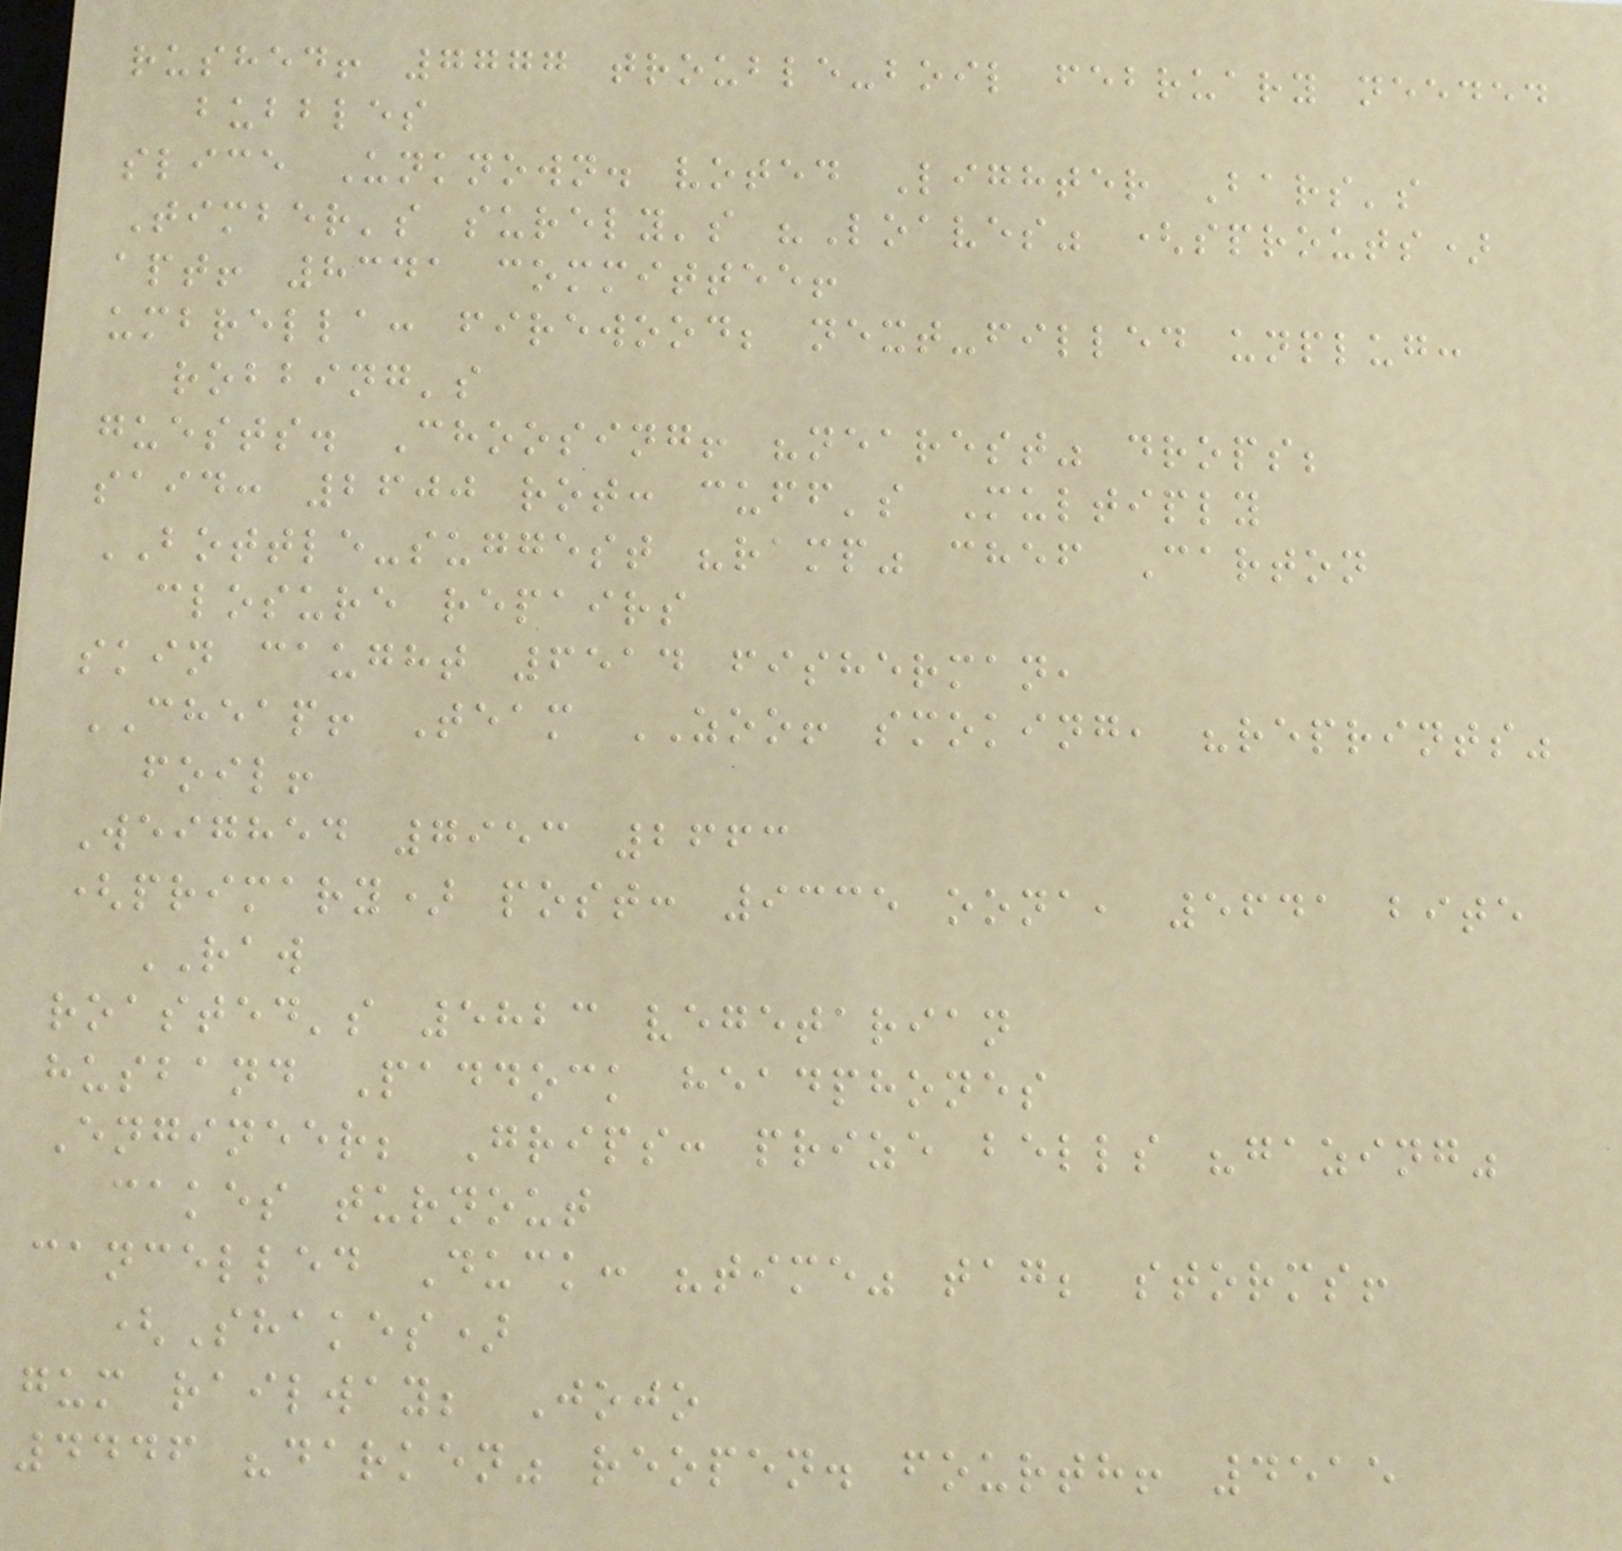rushed! 7777 trouble-boil february needed
bubbles
slice Unknown. voted Lighter Bars's
Timber's surely's "Loaves" (sprouts)
apt! 8341 committee!
umbrella: firewood; next-filled unplug:
robbing's
guests. Choosing! "nearest" drops;
said: 2600 rot: cuff's Multiply
BOTTLE-suggest "ramp" chef Carton
closure repairs
skin caught 6514 fisherman,
CHEAP! Team ZOO! smoking, "reprints"
foil!
Weighed 7953 2663
(primary) post: 9335 oona, 5641 bite
RAW
roasted's 5823 vegetarian
husband Paddock headphones
Engineer; Grips: prize bells "gazing"
cakes turnout
cancelled Duck: "time" tag; storms!
(Shakes)
gum railway; Jojo
4446 "darken" reopen. fourth! 4515
